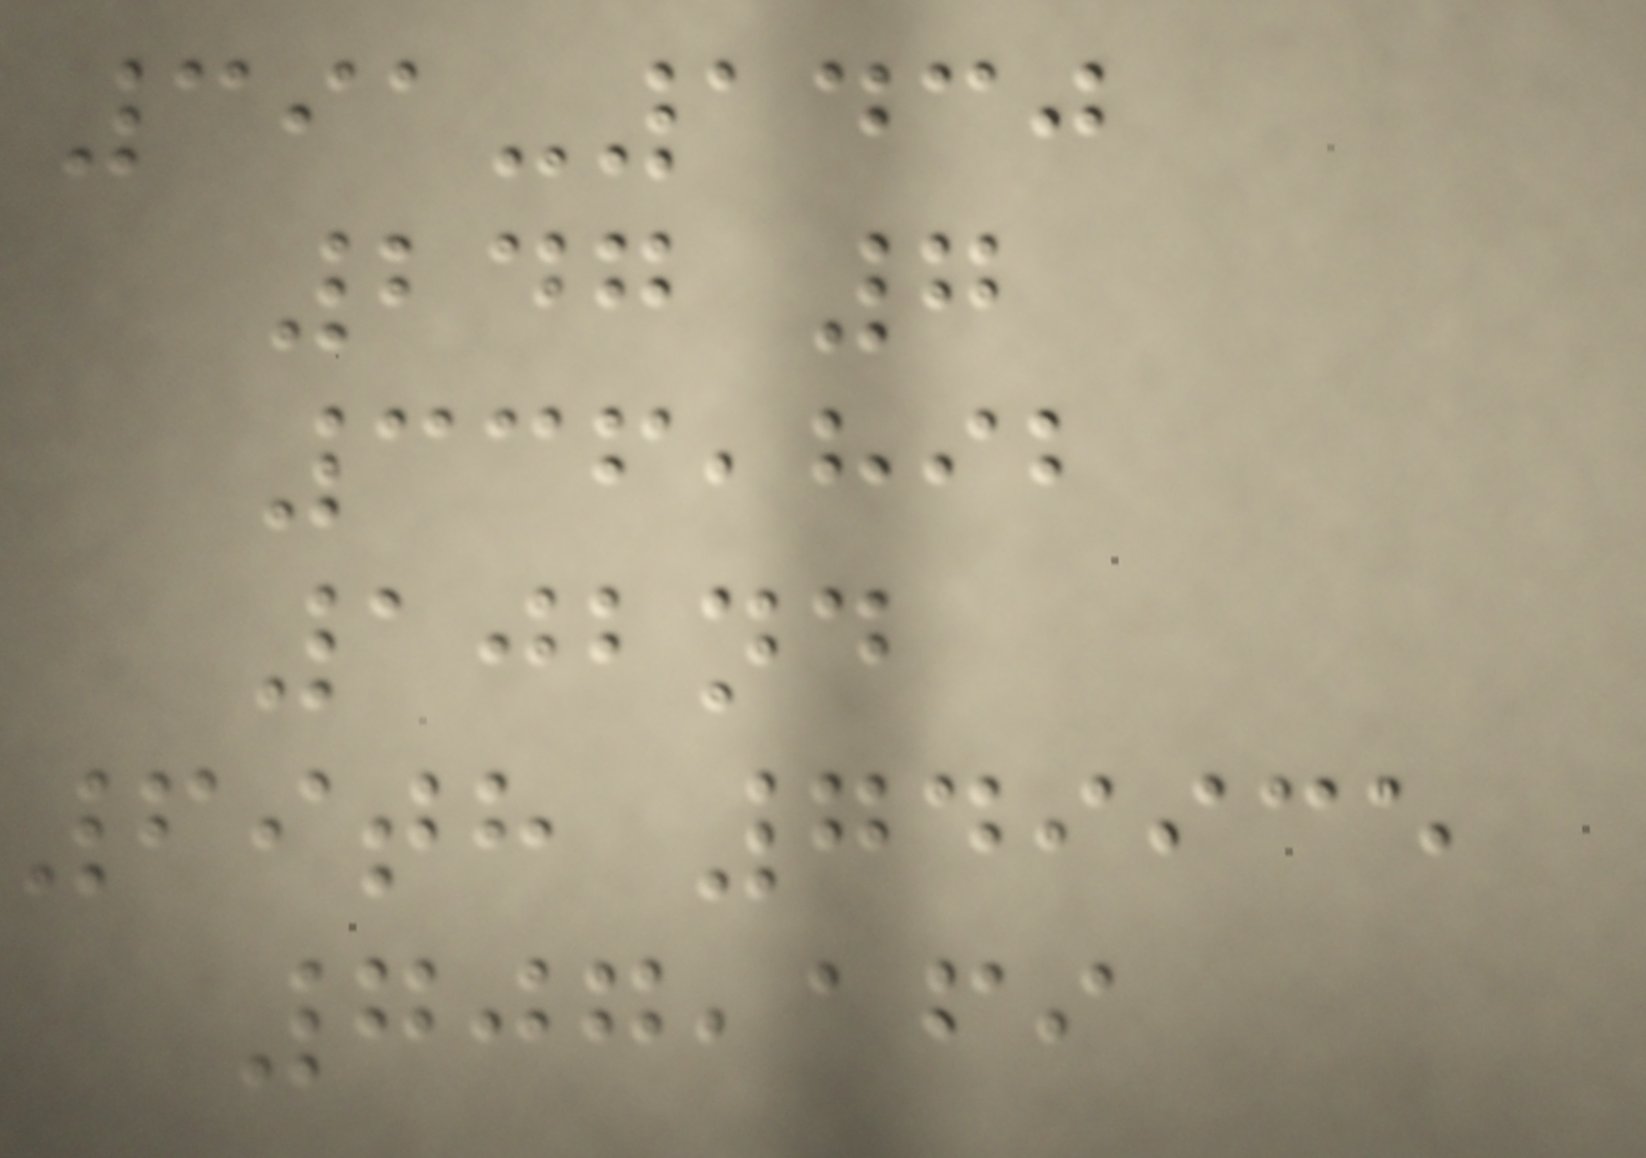391-1430
247 7
336,892
102nd
69th 749935
707,169
